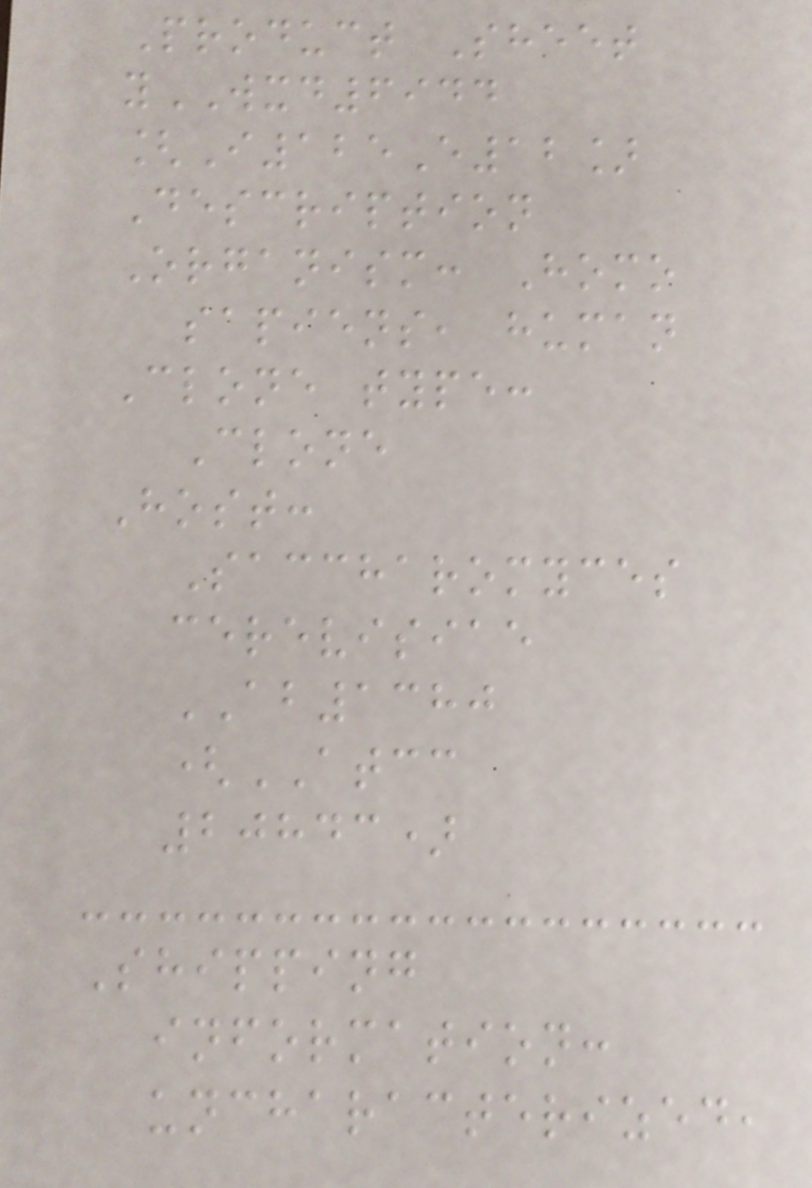Product Sheet
yWXD6944
[I125E12]
Description
Organism: Homo
sapiens, human
Clone type:
Clone
Host:
Saccharomyces
cerevisiae
AB1380
(ATCC
20843)
Shipping
information:
uncharacterized,
